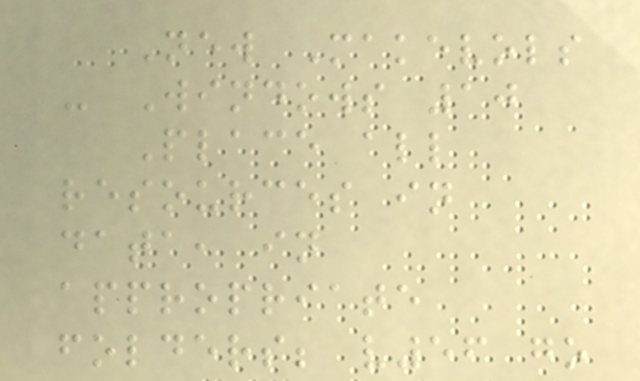New Makevols
- Windows 10
Place all
resources in
data, in
appropriate
folders; v56 go
